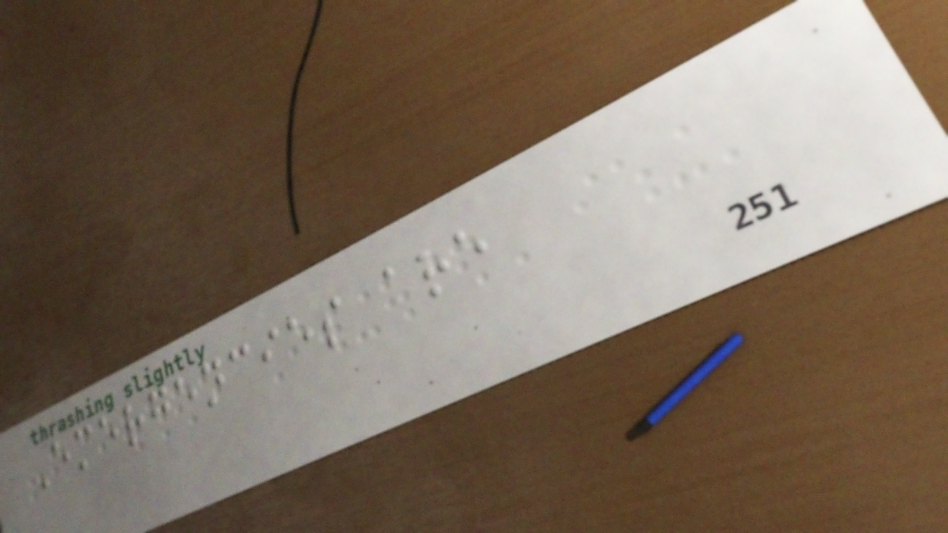Emergencies are
